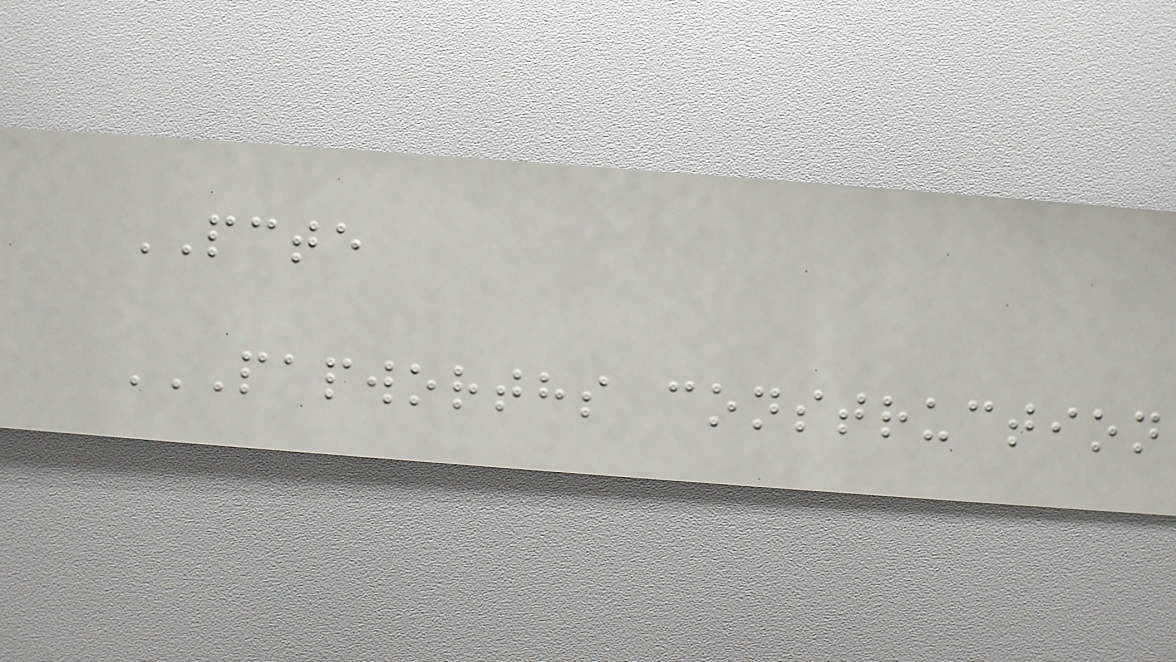PCTE
PAPWORTHS CONSTRUCTION
